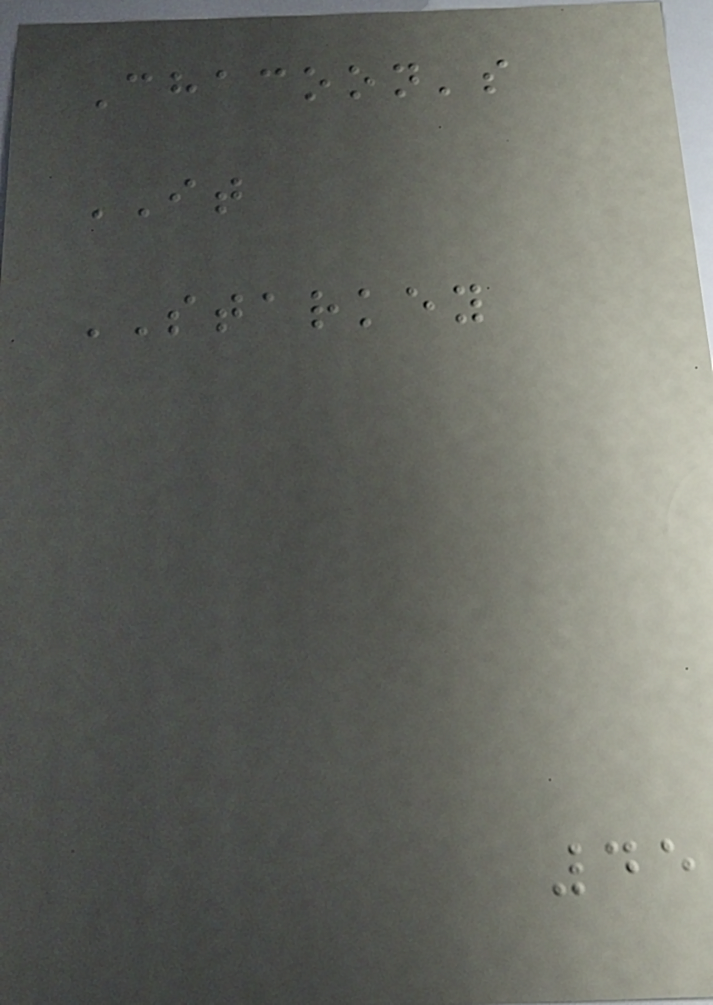Chacoon's
IT
STARKEY
45
